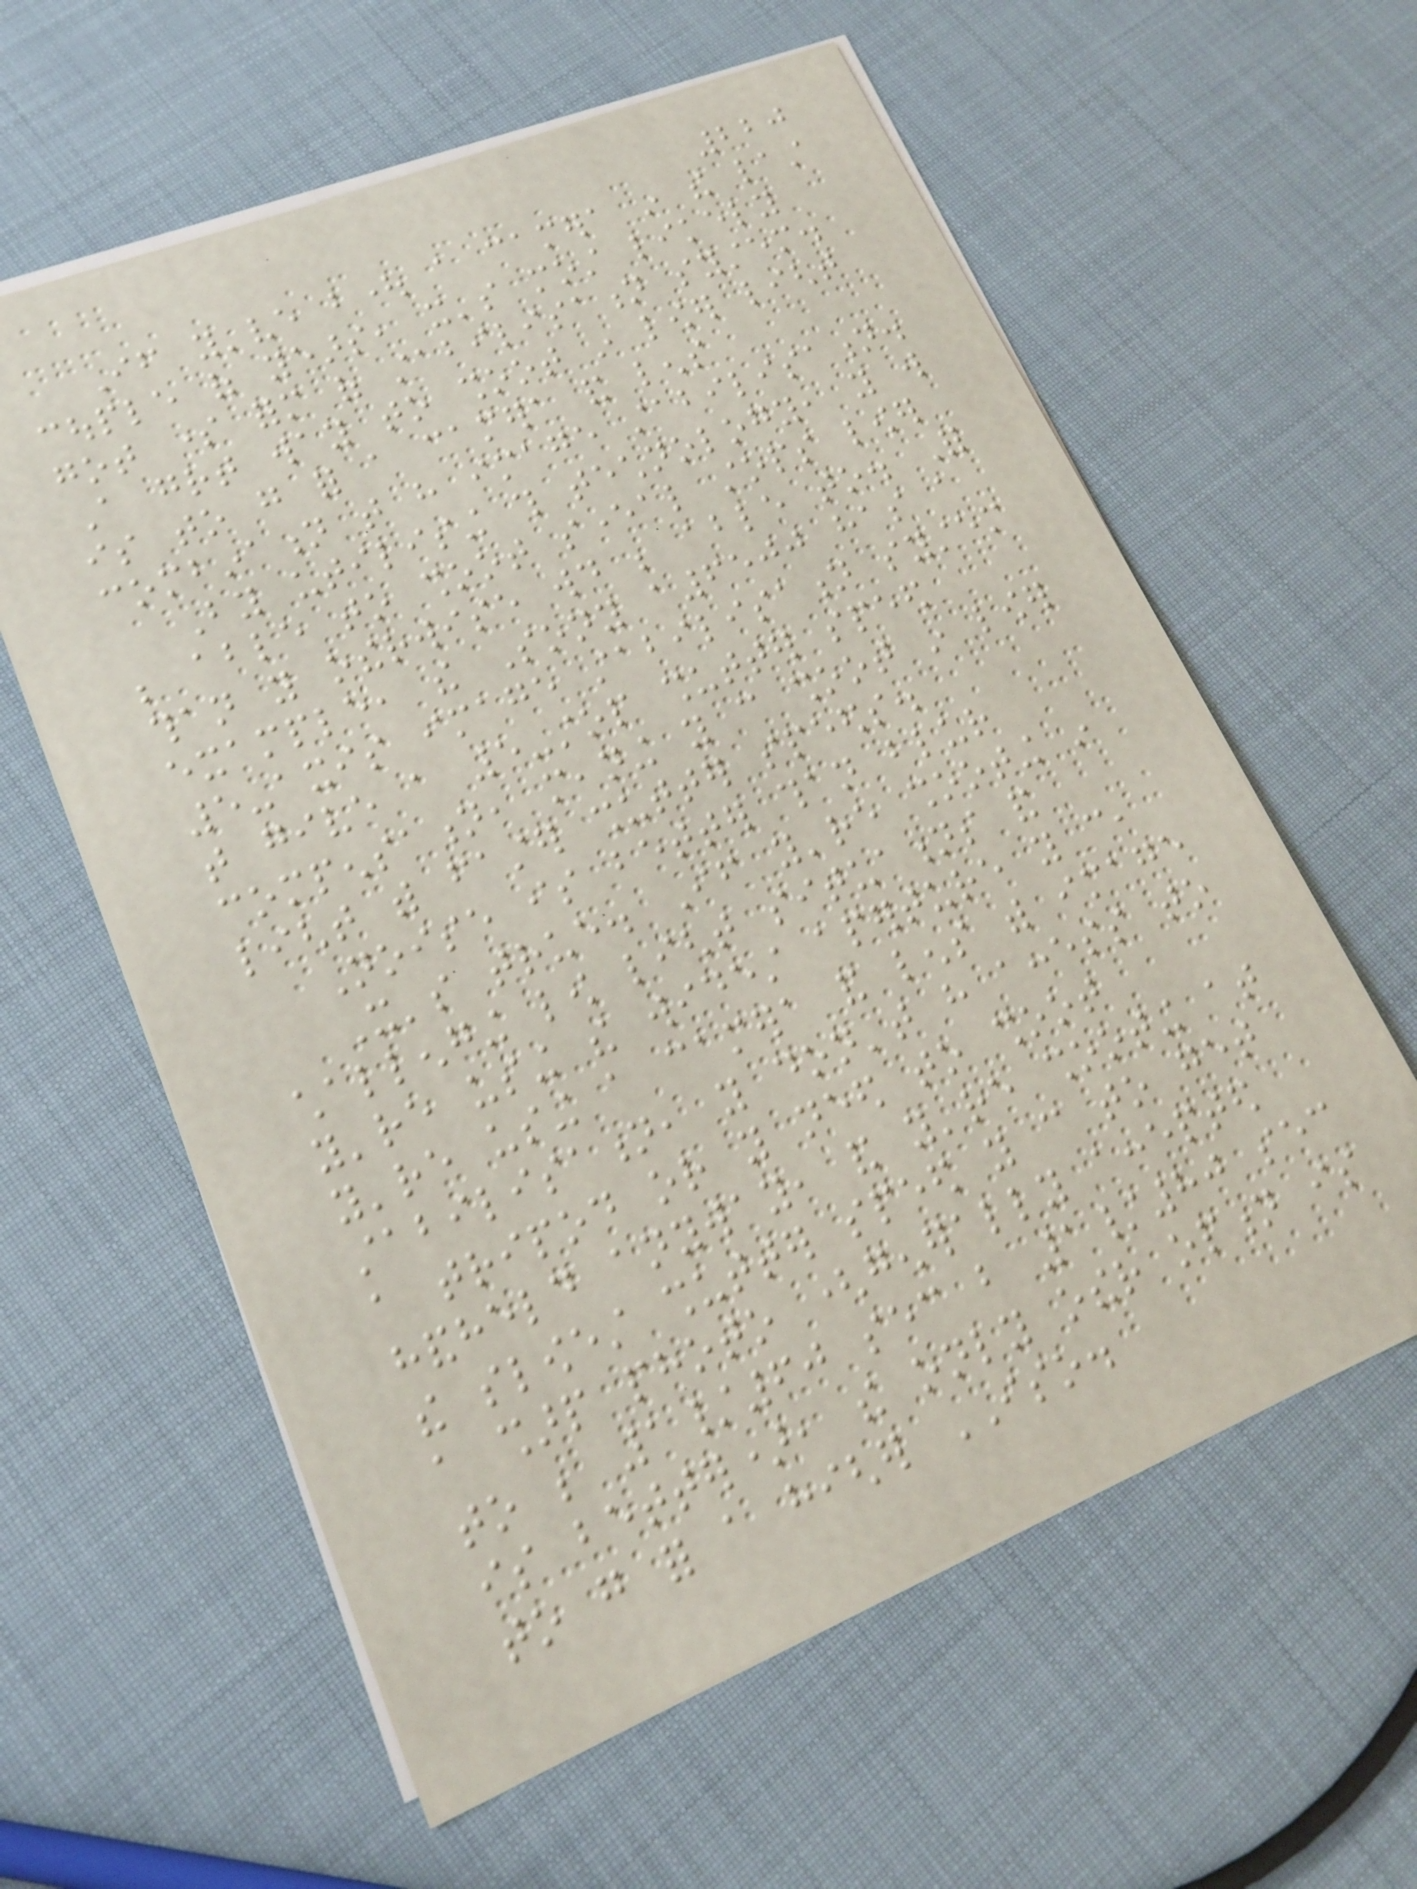220
If you've bought a camera in the last
couple of years, it's most likely
got some form of stabilisation system.
A great way to shoot in lower light
is to go for a camera and lens
combination that have image stabilisation.
By utilising this technology, you will
be able to shoot several stops lower
than you otherwise would be able to. For
example, the Sony a6500 has a
5-axis image stabilisation system
that give a 5-stop shutter speed
compensation, meaning you can shoot in lower
light with faster shutter speeds.
Noise is better than blur
It's true. If you're shooting in
challenging low light situations and
you're using the widest aperture you can,
you're using a camera and lens with image
stabilisation, you don't have access to
a tripod or you need to shoot
handheld anyway, and you're shooting at
the slowest shutter speed you can to get
a sharp photo (generally accepted
to be 1/60 sec but 1/80 sec
is better), the only other option is
to go for a higher ISO.
